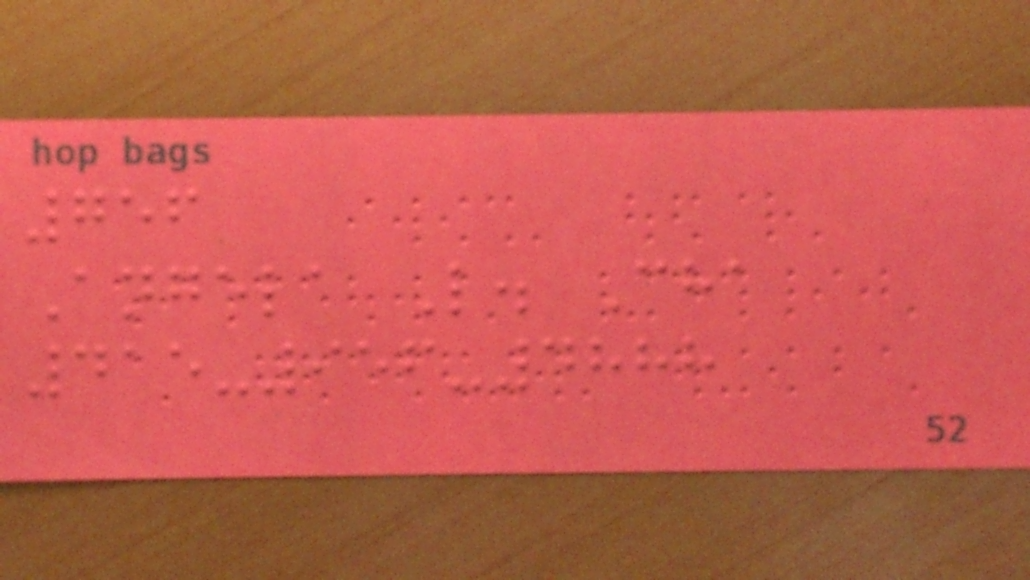756
Angela L. Cha
415-956-4888
